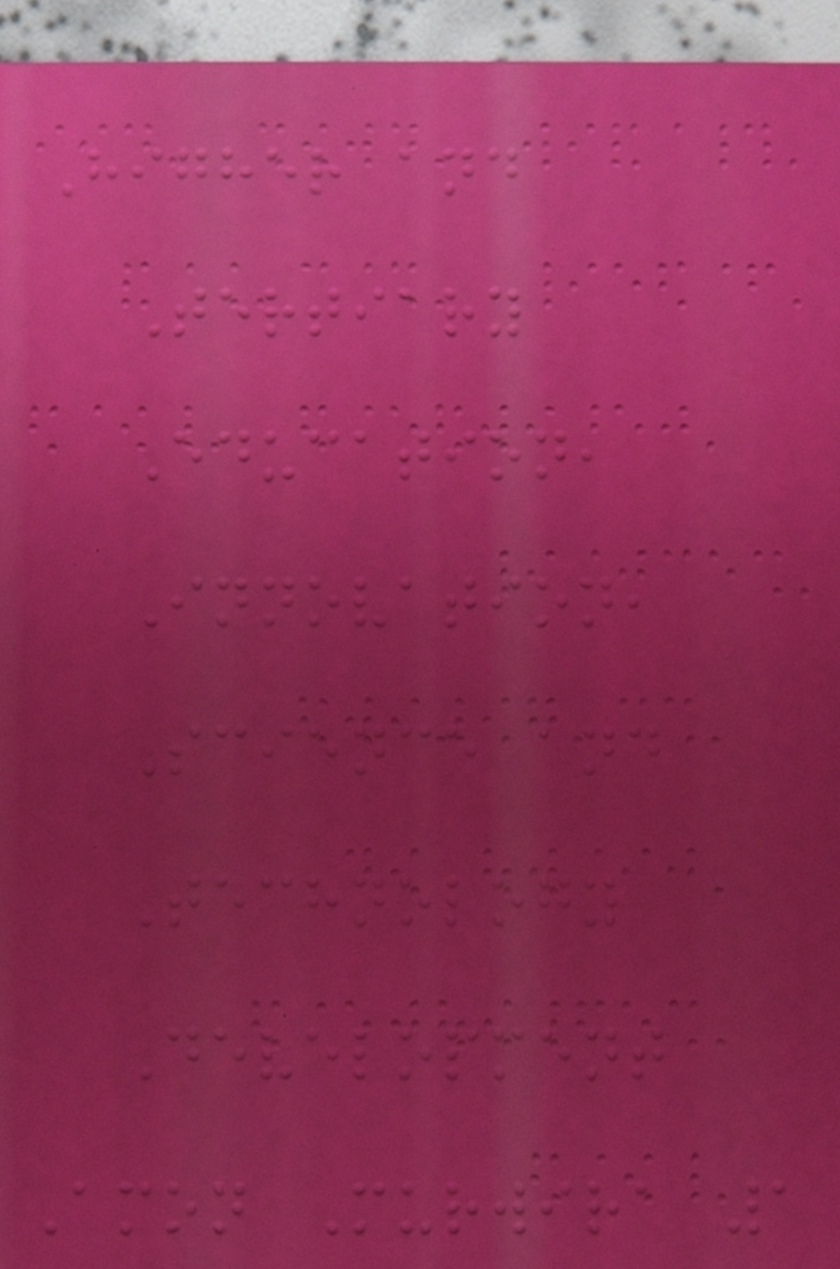Higher and
Tertiary
Education,
Innovation,
Science and
Technology
Development
Amon Murwira 1
